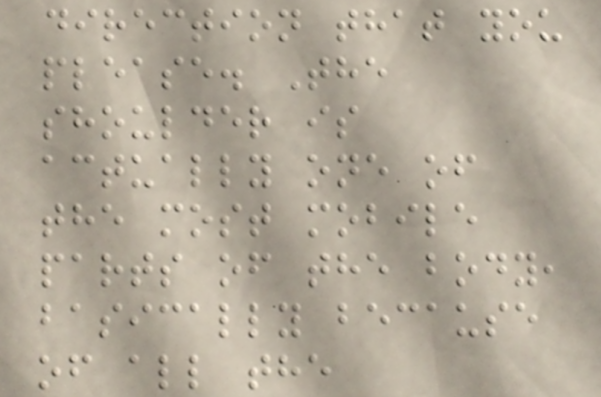direction that you
please. The
shoulder is
actually one of
the most mobile
parts of the body,
basically because
of all the
